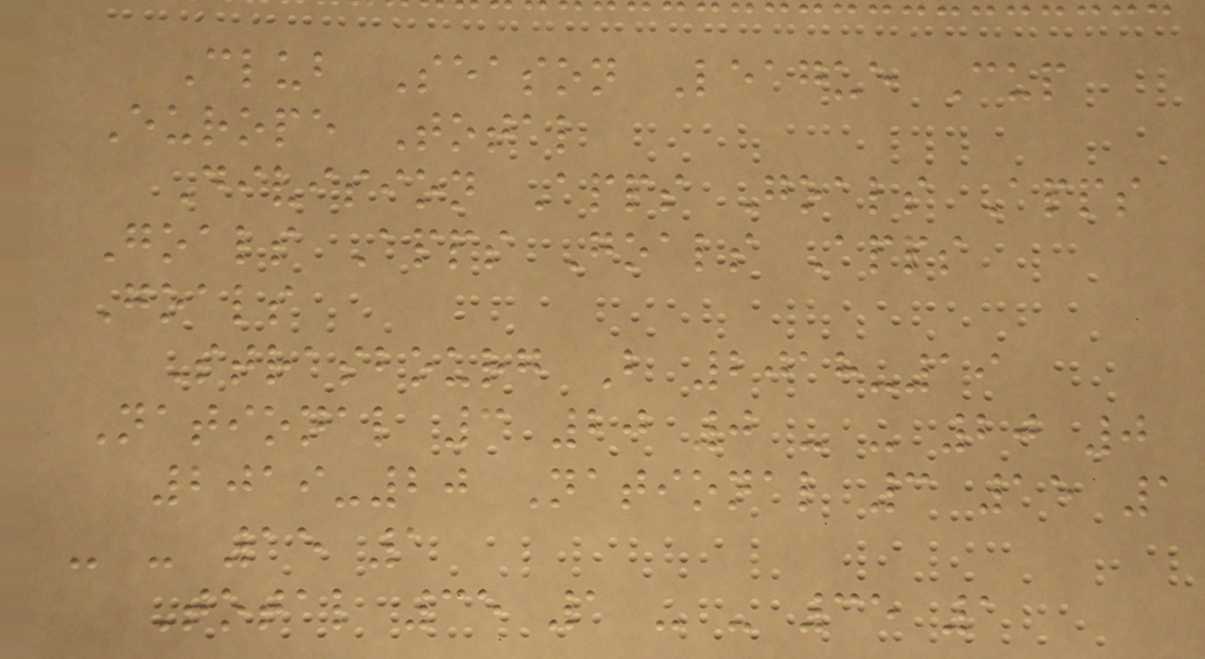Club Season League Cup
Europe Total
Division Apps Goals Apps
Goals Apps Goals Apps
Goals
Strasbourg B 2018-19
National 3 20 0 - - 20 0
2019-20 National 3 15 1
- - 15 1
Total 35 1 - - 35 1
